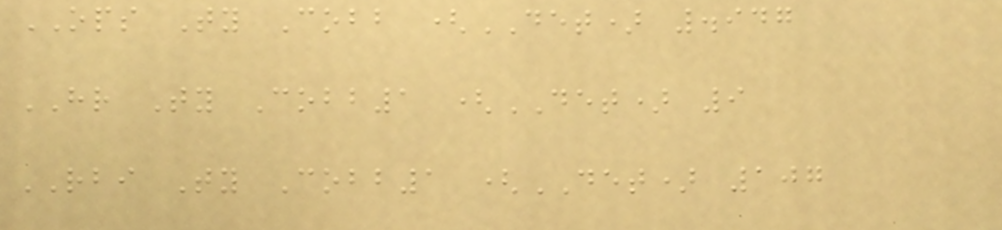OPS Ty Cobb (DET) .947
HR Ty Cobb1 (DET) 9
RBI Ty Cobb1 (DET) 107
